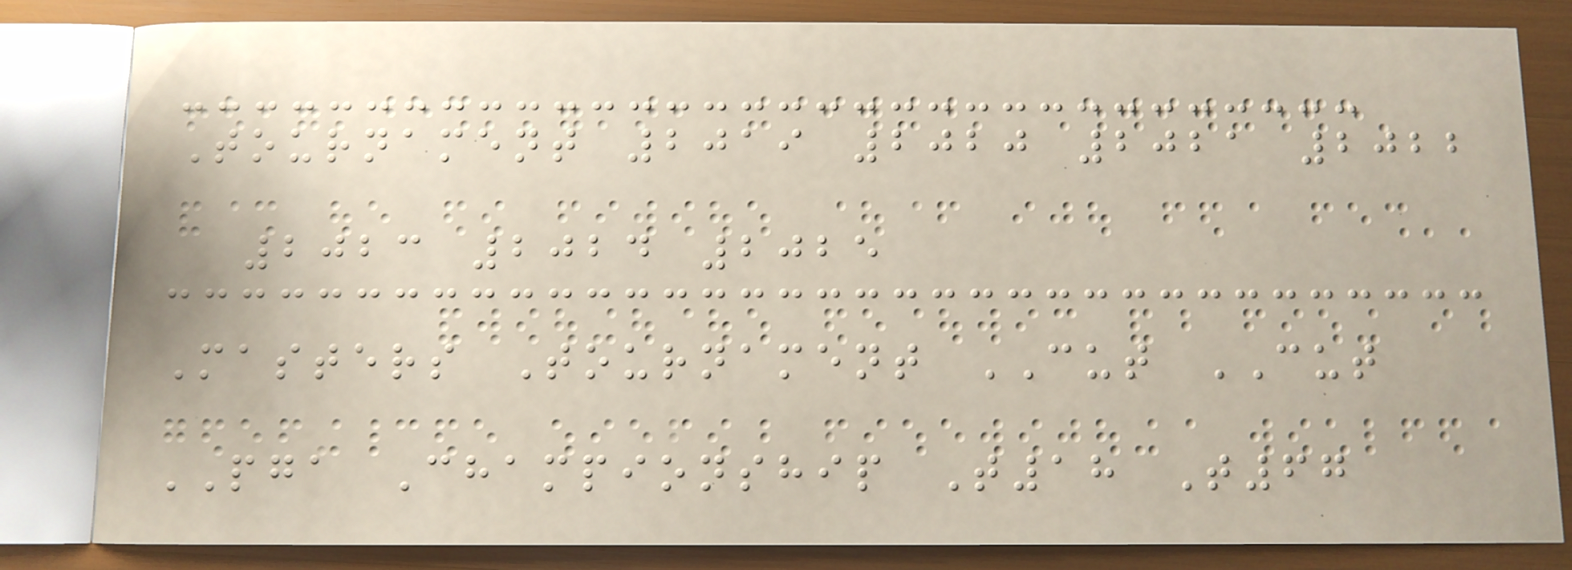Tournament 2019 2020 2021 2022
2023 2024 2025
Masters Tournament CUT CUT
PGA Championship T18 T67
